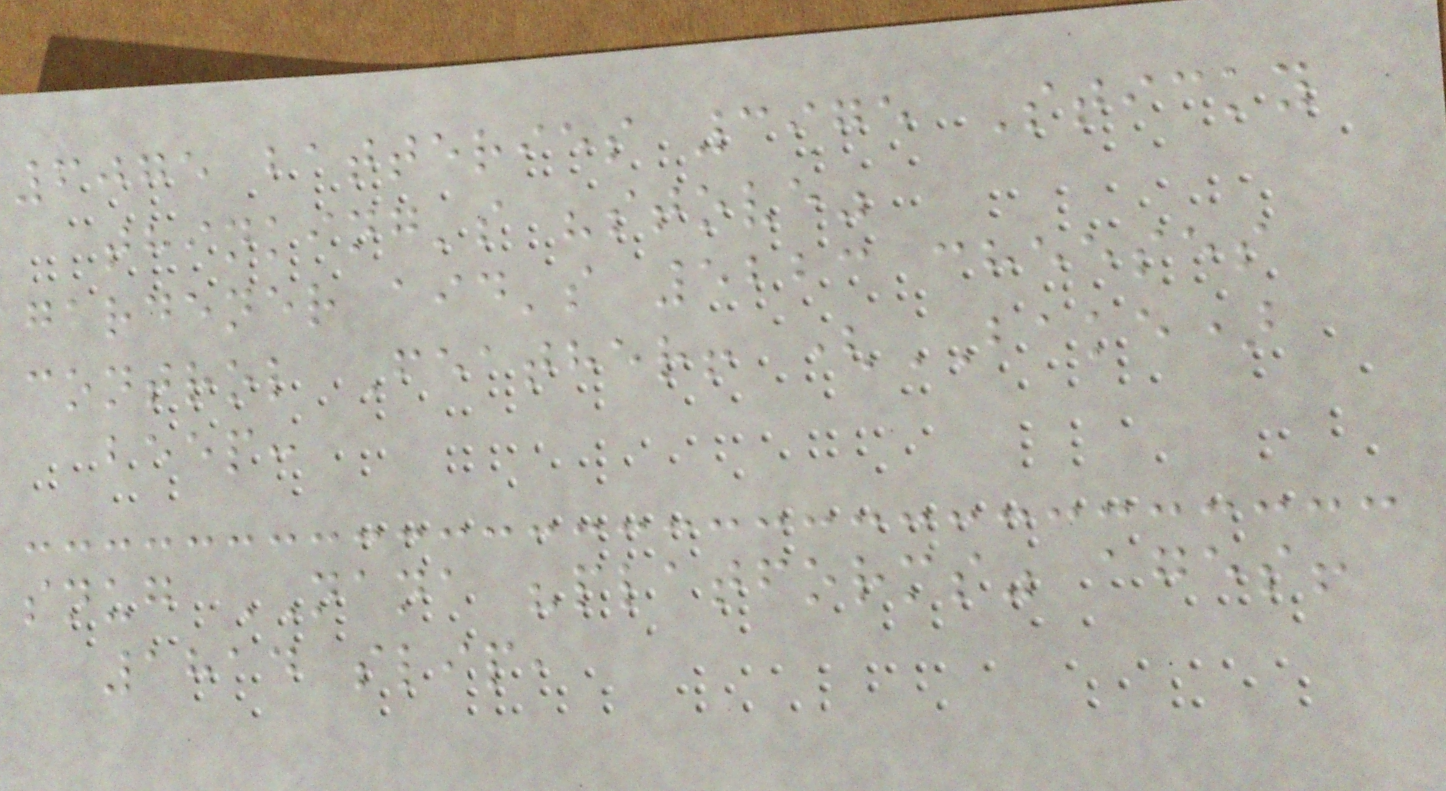6075 batteries 3975 Sticky
thinking's "stove"
gardener aid's 5223 cheeses
control Feather! (BAKE)
beep:
snug NANA "platforms" ages!
1814 slip,
